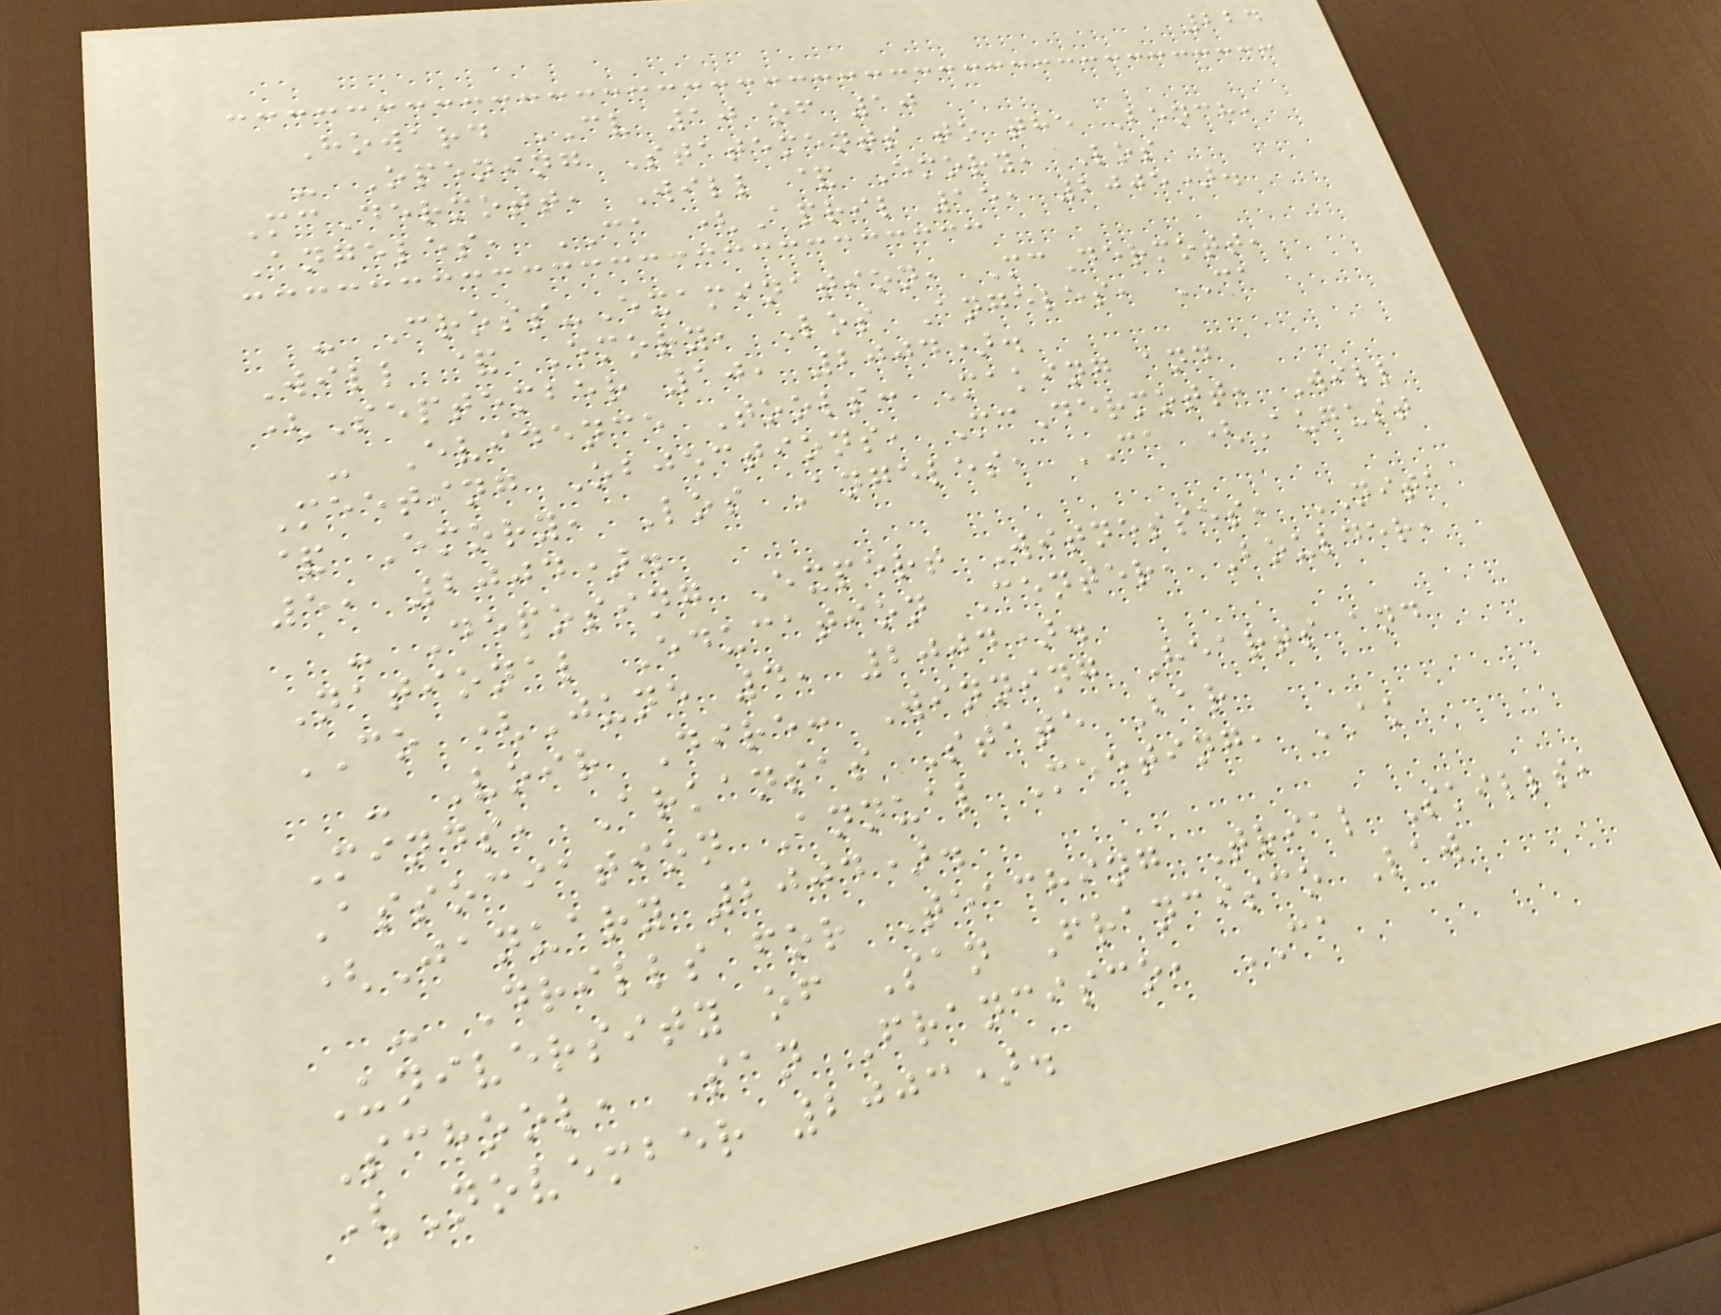224
Howard CV 10 of 10
- Opening Statements to the Bench,
McDermott, Will & Emory, Los
Angeles, CA (April 15, 2005).
- Cross-Examination, McDermott,
Will & Emory, Los Angeles, CA
(September 10, 2004).
- Evidence Tools: Making and
Meeting Objections, McDermott, Will
& Emory, Los Angeles, CA (August
5, 2004).
- Deposing Expert Witnesses, NITA
National Education Center, Boulder,
CO (June 4, 2004).
- Voir Dire: Winning Hearts and
Minds, Arkansas State Bar
Association Annual Meeting, AK
(January 2004).
- Drills for Teaching Trial Skills,
University of San Francisco Law
School, San Francisco, CA
(November 2003).
